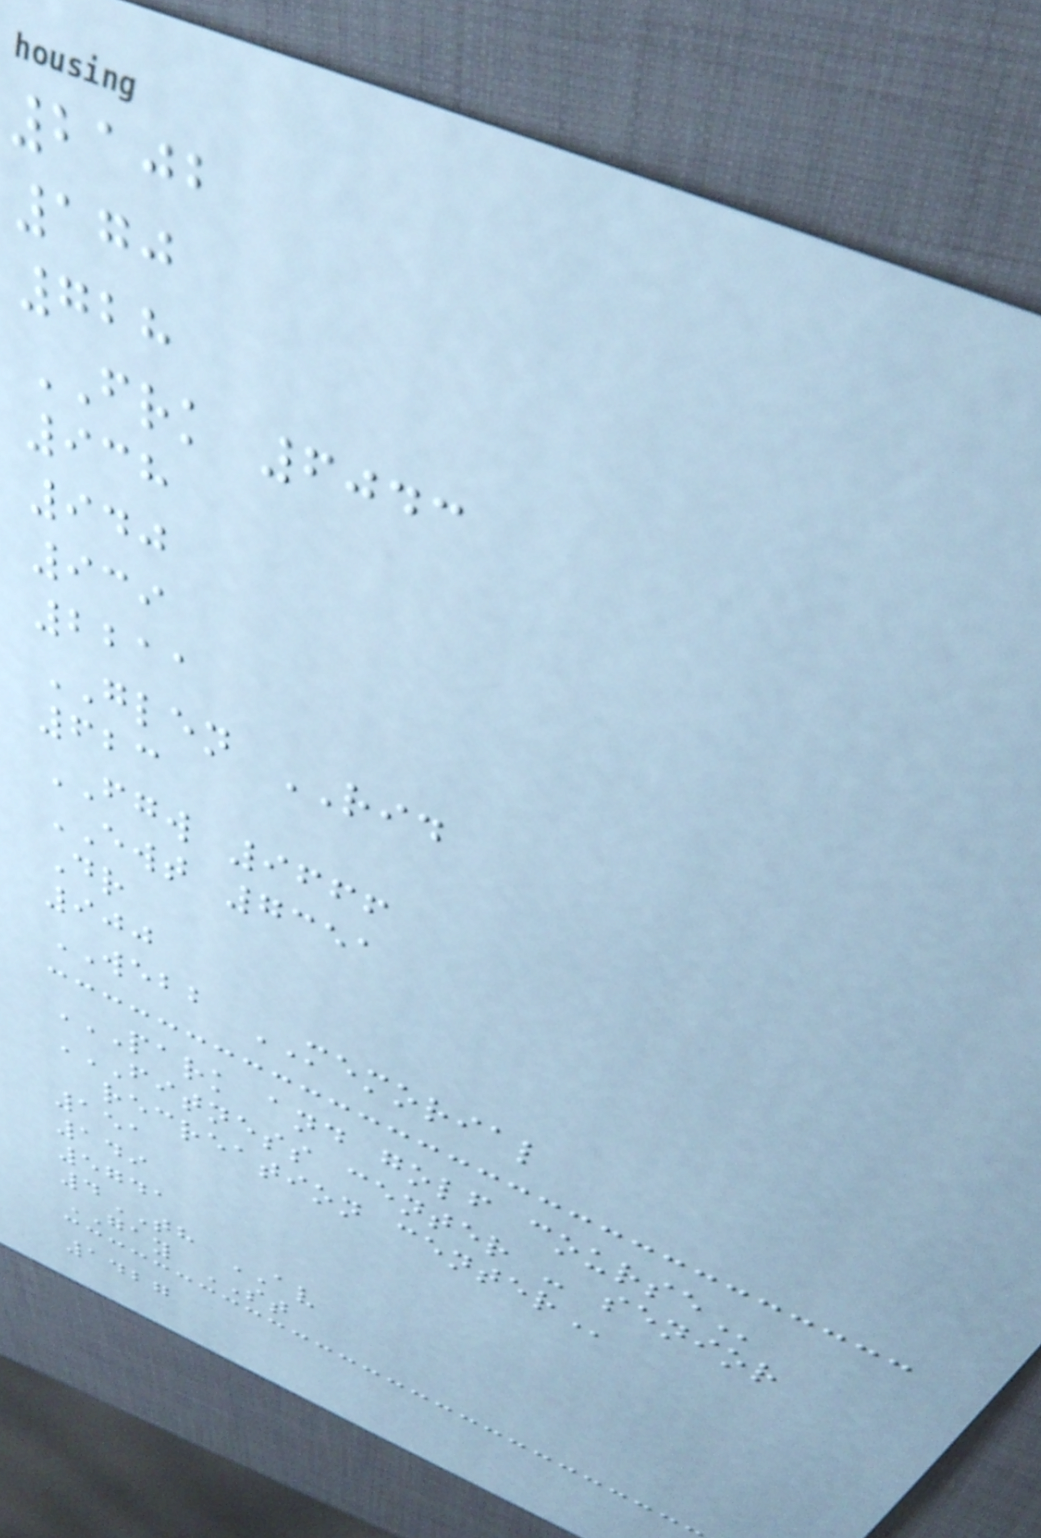2102
170
728
FRK 6043
938
940
939
2211
GLEN RID
623
FGW 9666
EWT 7351
Dr
900
WEBB MEMORIAL
PARK AND GOLF COURSE
FITNESS CENTER - SENIOR
RECREATION CENTER
151
149
5741
4TH AV
GAY ST
1427
